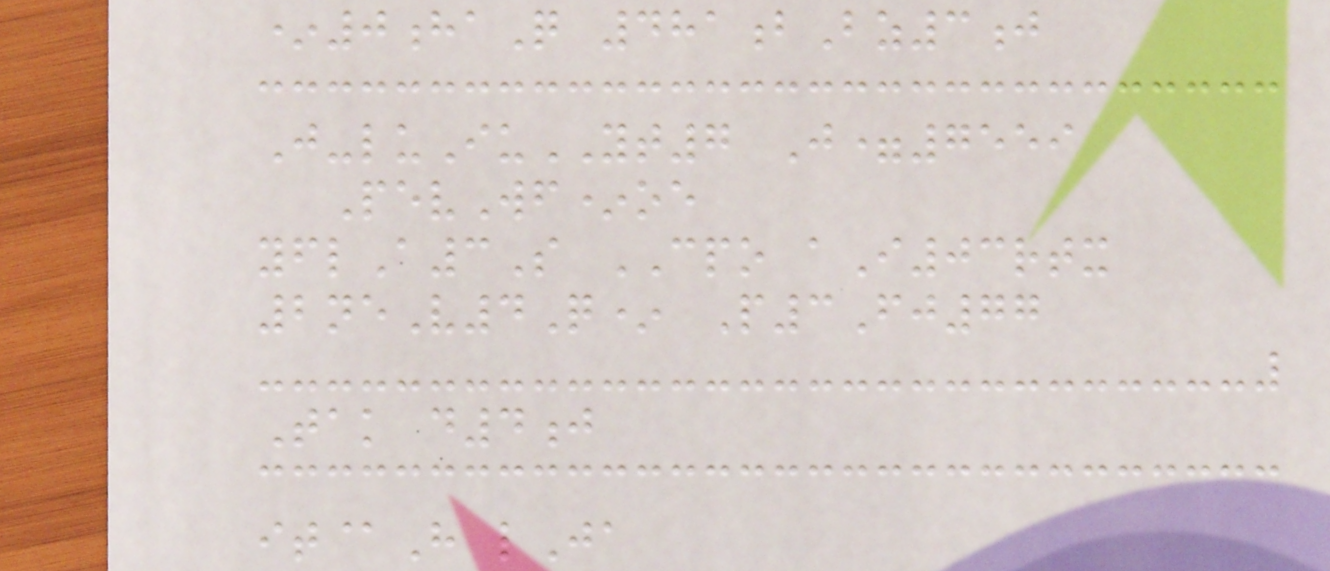*0haQ 481bBz3j
J-luIuYT7 J=7559
PevWf*oe
yflA3S CPO aI03rtx
2neV4Q* P3Fj77
Tak d4j
it@H lJa
